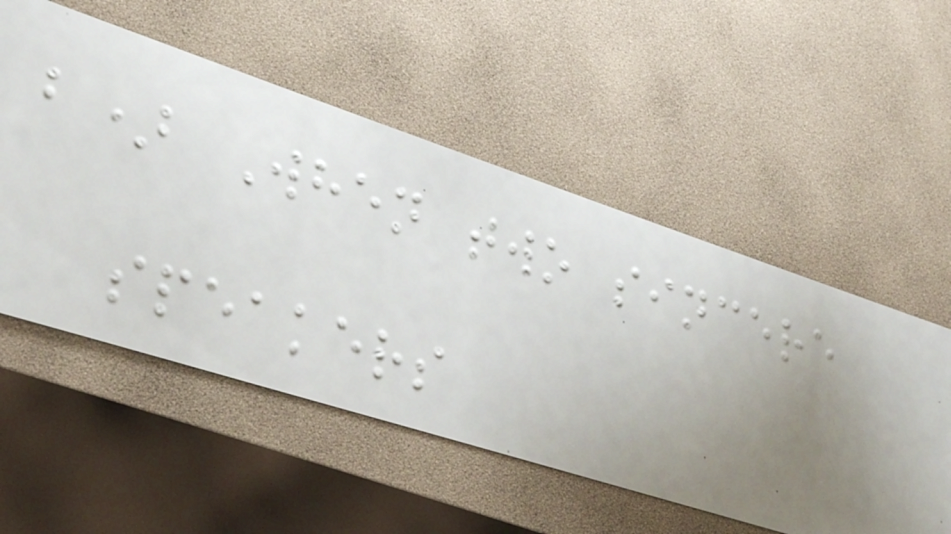b) When two sincere
speakers
